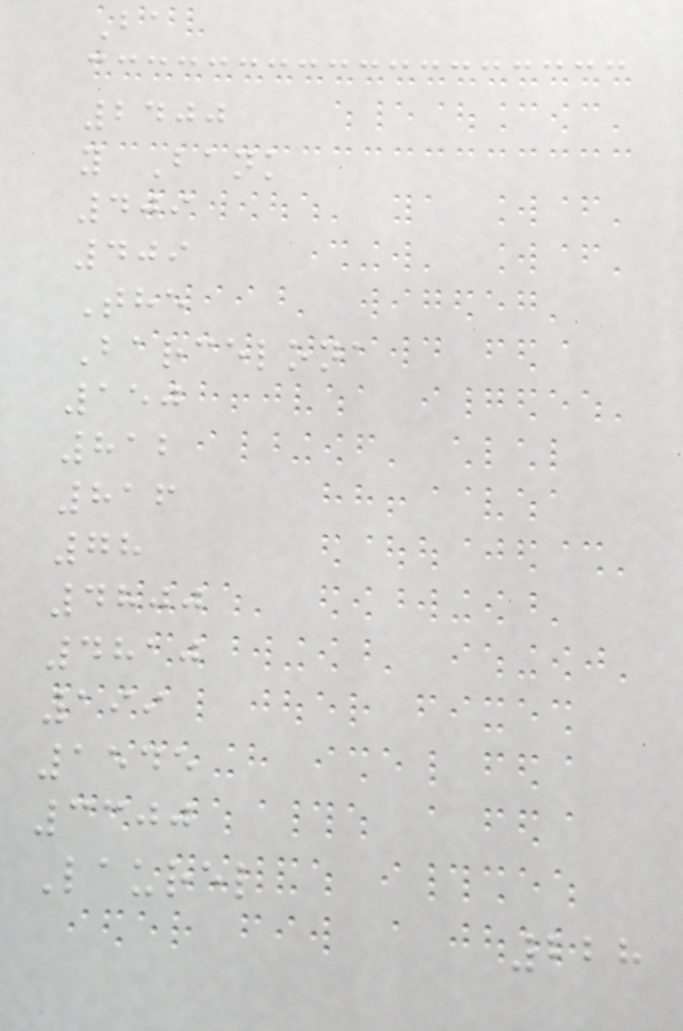Ba
2400
y Bank
409
409
The
Barcelona
150
812
816
78
4800
4810
199
1545
3300
Laurel
228
